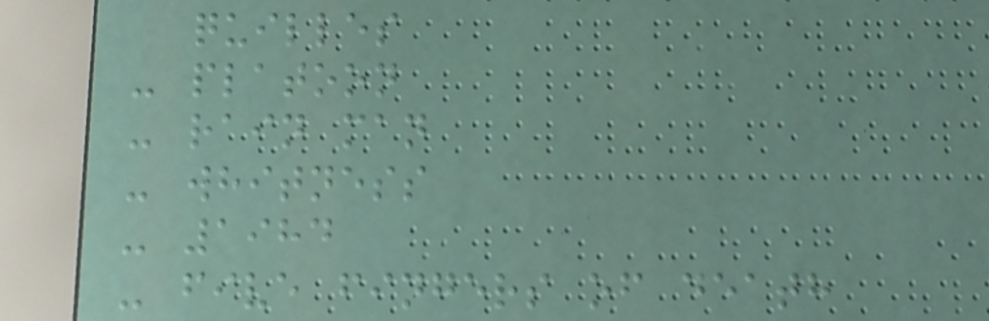quilles
- platoon
- rain man
- whitness
- 1984
- five fingers of death
